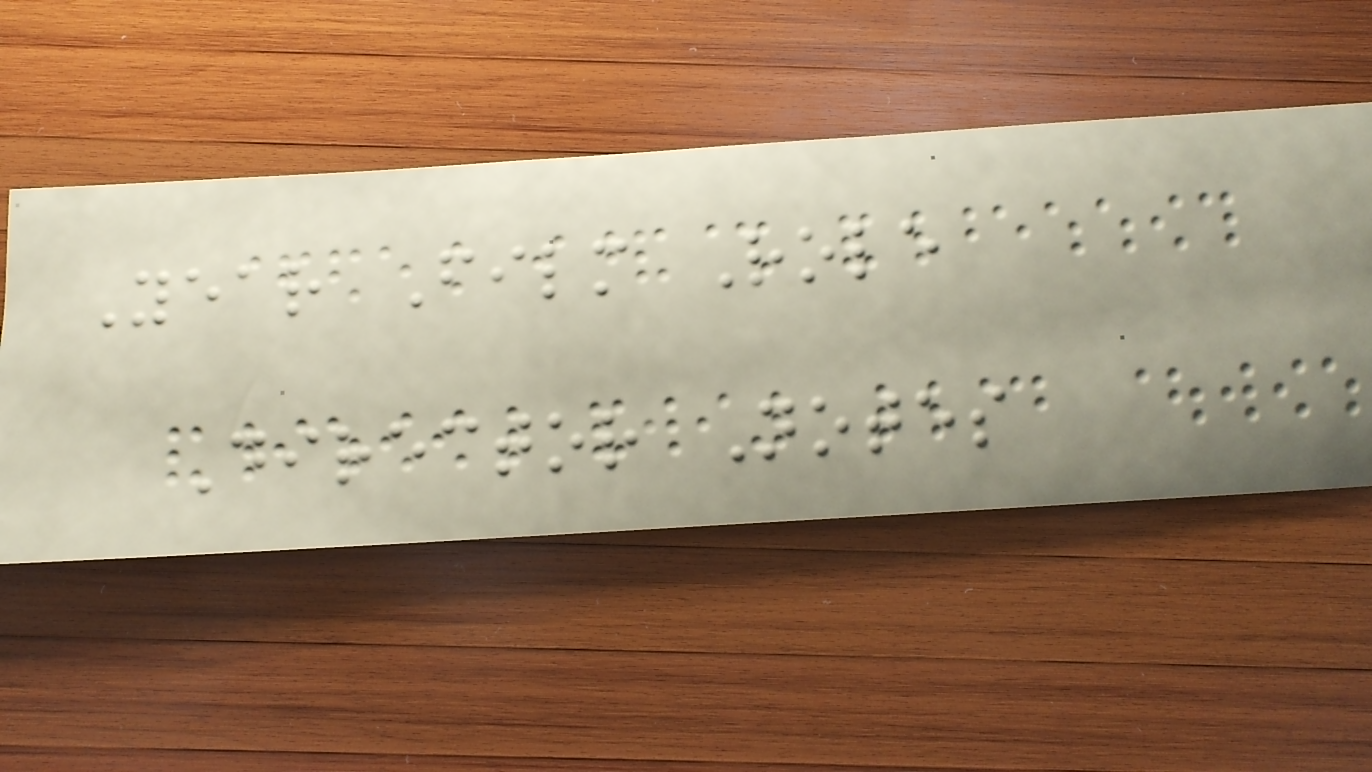Year Film Role
Director Notes
